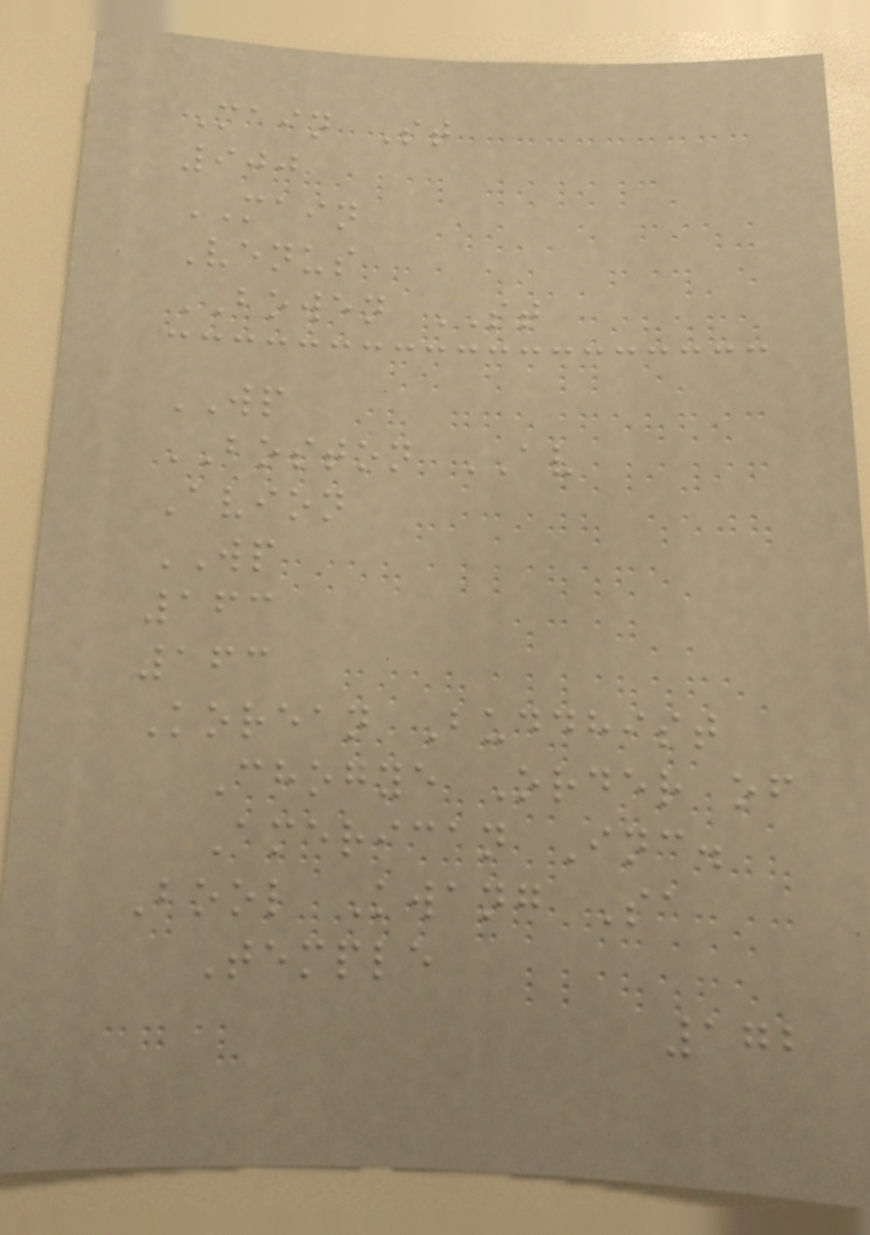Main St
900
MAIN
Venus
BOWEN ST
WP
BOSTON AV
Avion
WP
163
163
Korean Buddhist
Chogye Order of
American Inc.
Bool Kwang Sa
Temple
172
